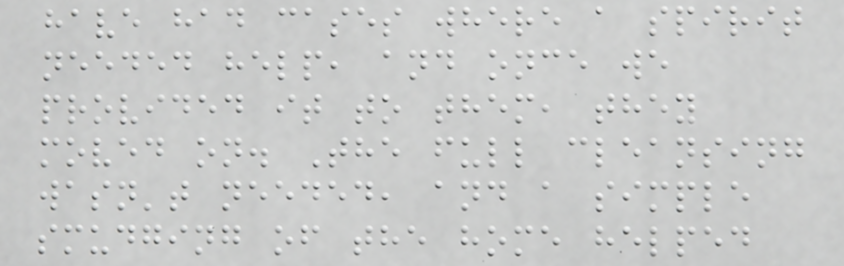have had cases where a spirit
needed help, and once we
provided it to them, they
moved on. The full cleansing
wasn't needed, and a simple
smudging of the home helped
